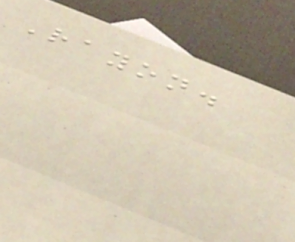Rayon.
